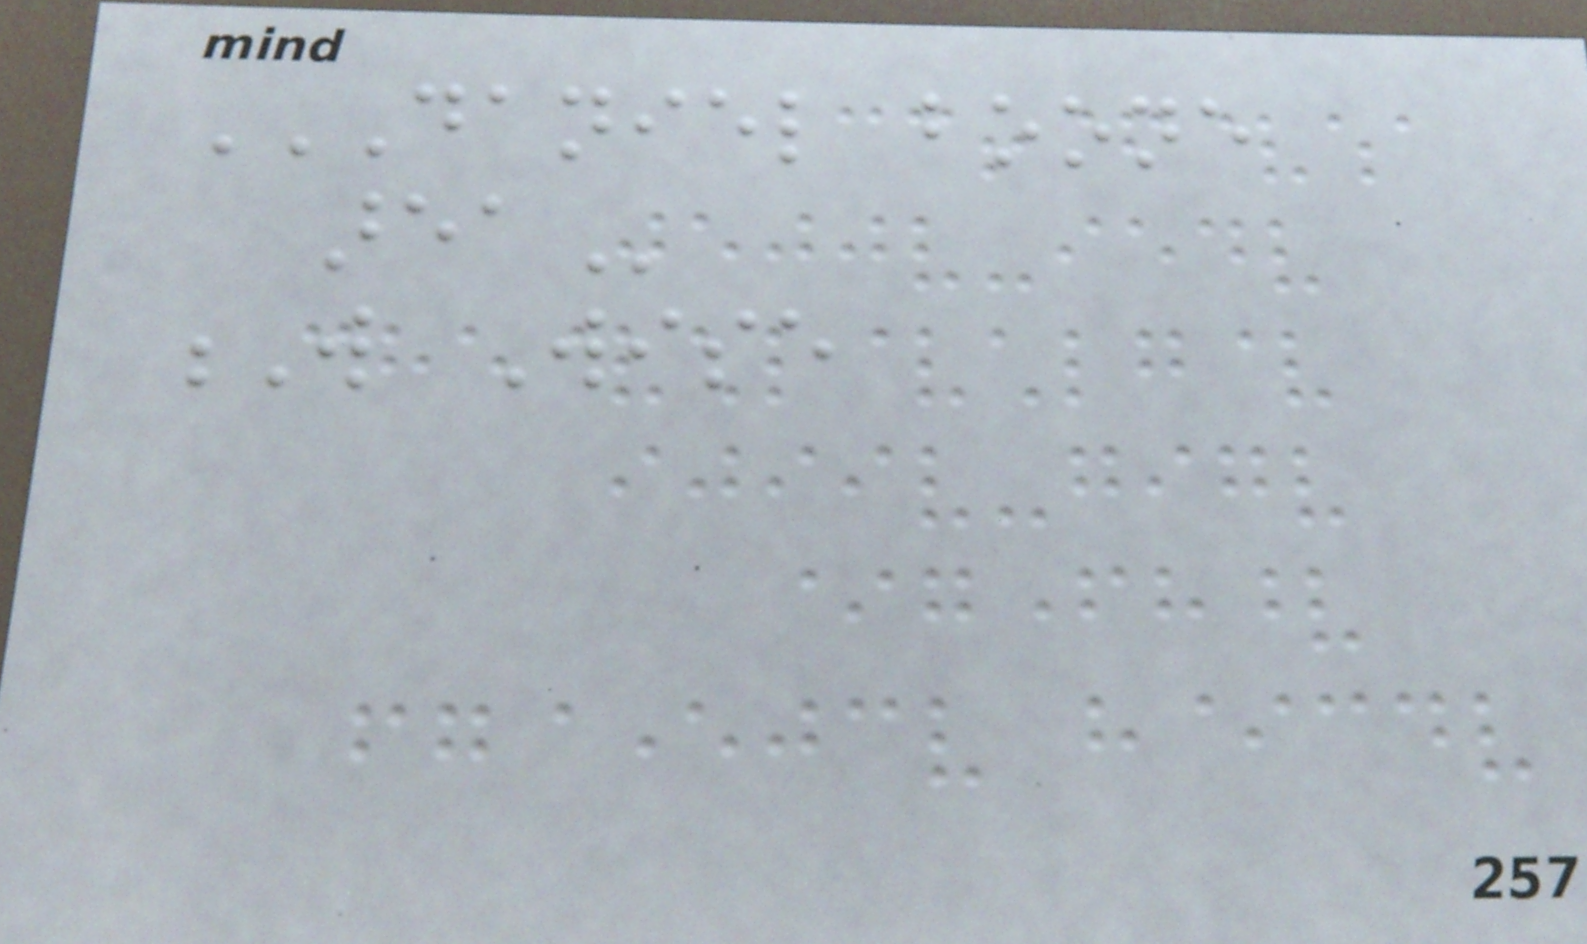DANIEL BOONE
AREA
W Wise
